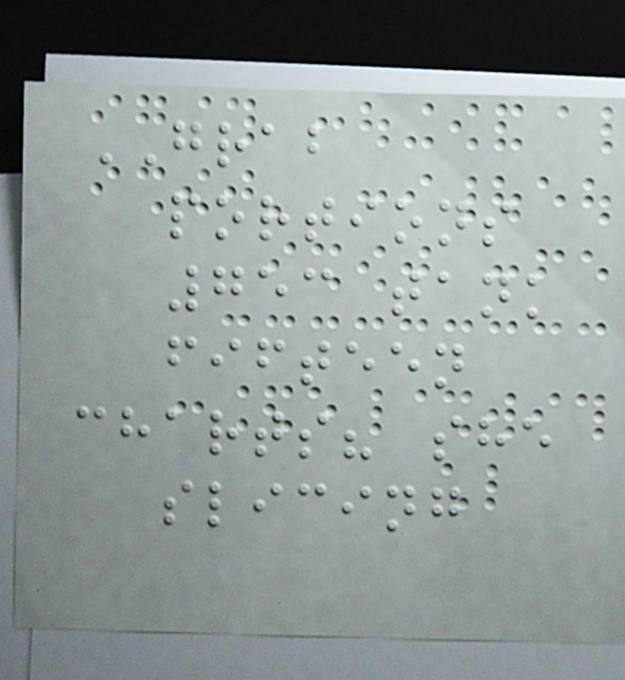GRAB
portions
753 tank
fifteen
charts? she
slicing
